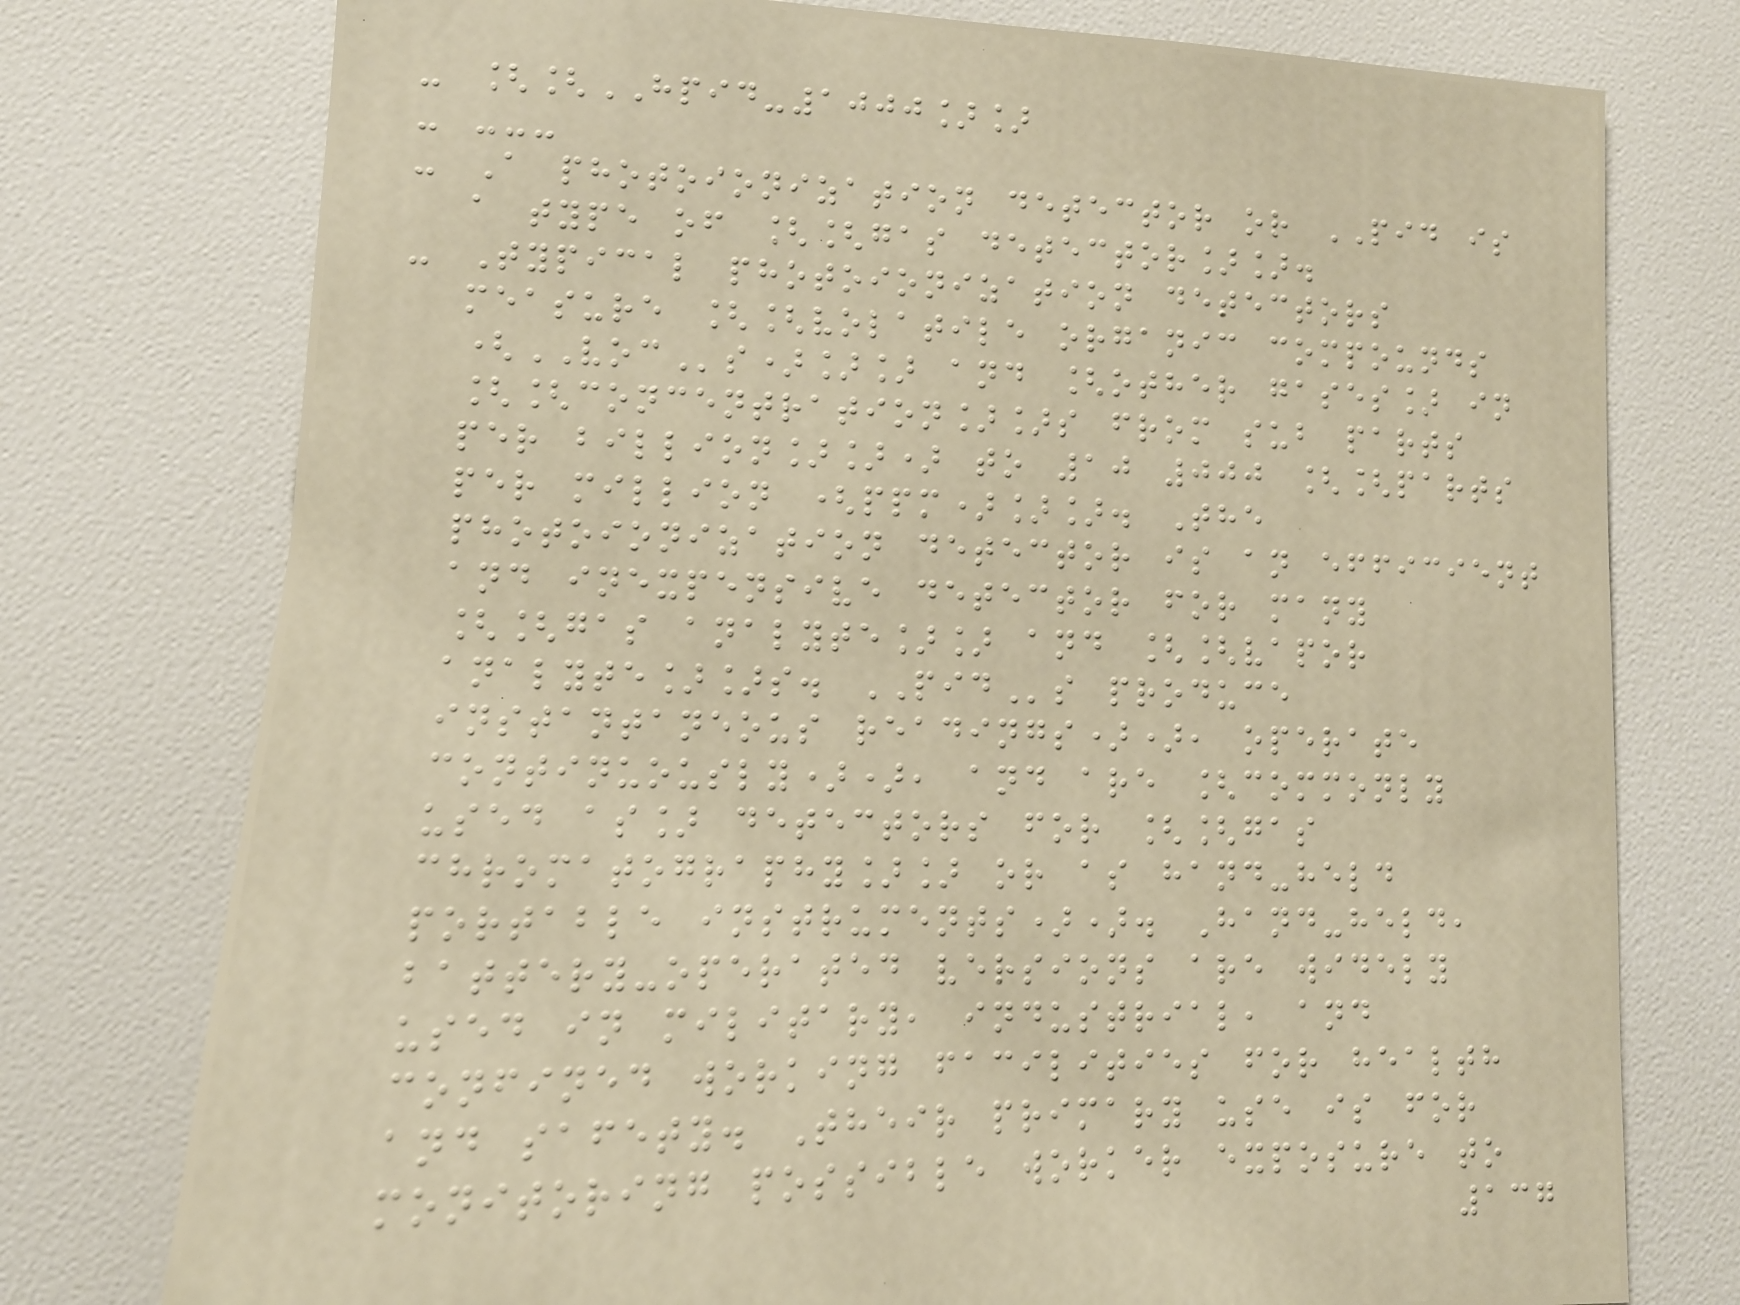- [[HPID-1000]]
- ---
- A photoionization detector or PID is
a type of [[gas detector]].
- Typical photoionization detectors
measure [[volatile organic compounds
(VOCs)]] and [other gases] in
[[concentration]]s from sub parts
per billion]]) to 10 000 [[parts
per million (ppm)]]. The
photoionization detector is an efficient
and inexpensive detector for many
[[gas analyte]] and [[vapor
analyte]]s. PIDs produce
instantaneous readings)), operate
continuously)), and are [commonly
used as] detectors for [[gas
chromatography]] or as hand-held
portable instruments)). Hand-held,
battery-operated versions are widely
used in military, industrial, and
confined working facilities for health
and safety. Their primary use is for
monitoring possible worker exposure to
137
